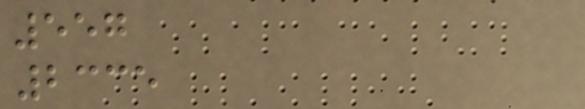557
2335
